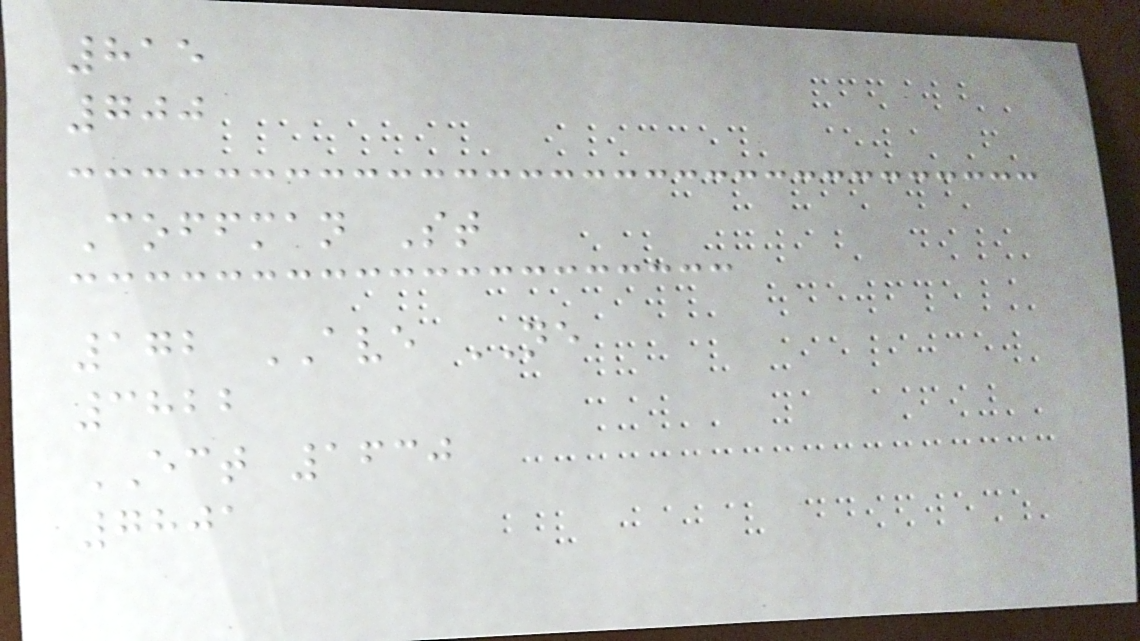815
700
Coffman St
172 AVE NE
3822
ECT 1630
7801
